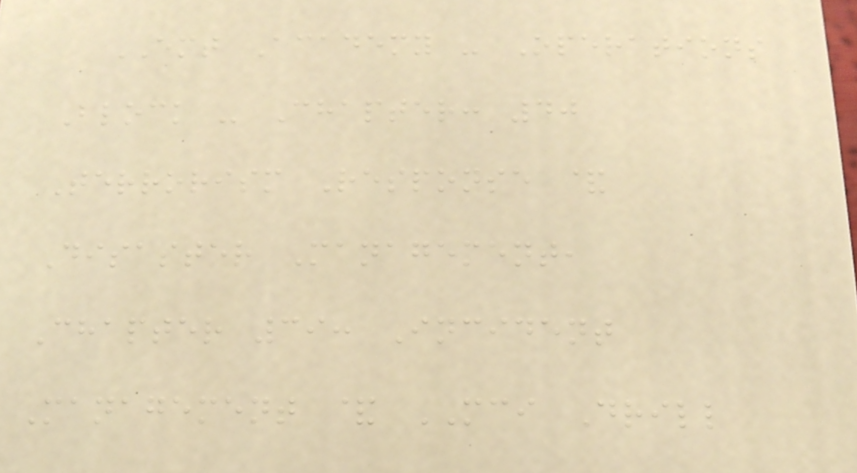EMT Academy - Operations
Block - Chapter: 40
Terrorism Response &
Disaster Management,
Chapter 39: Incident
Management & MCI Drill
